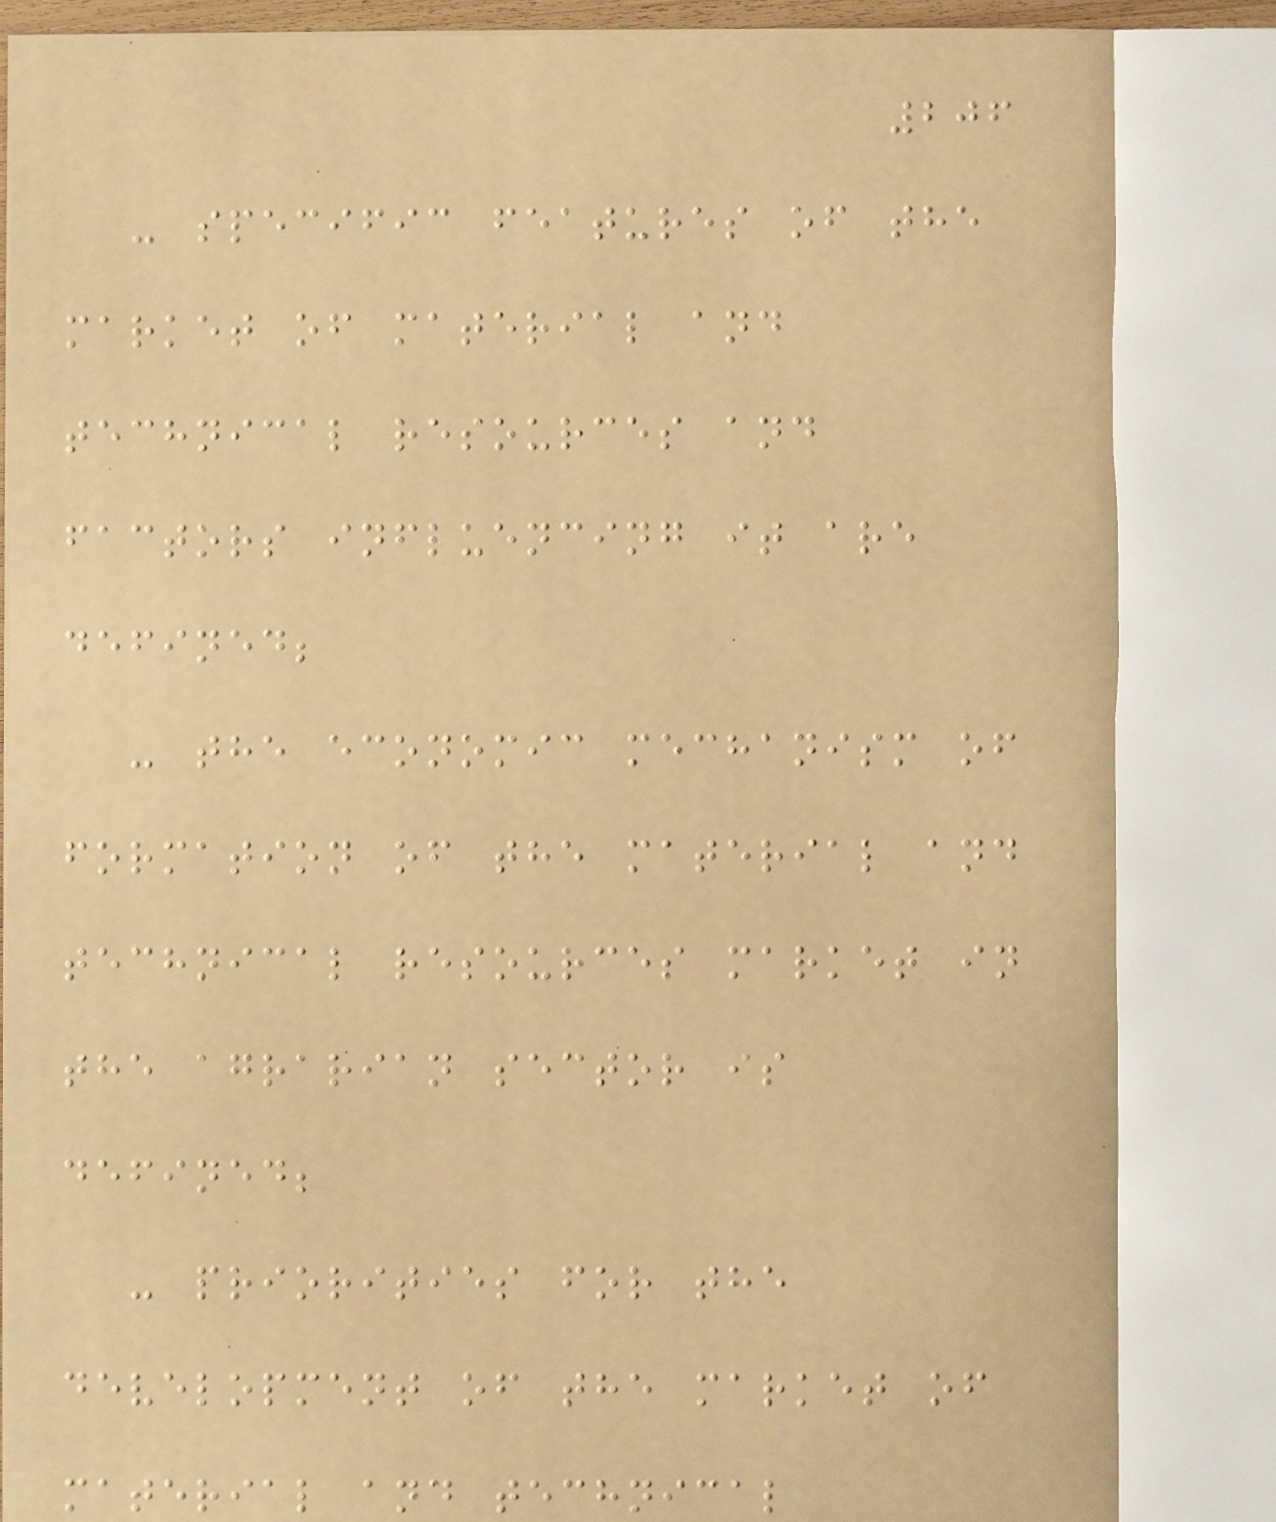206
- specific features of the
market of material and
technical resources and
factors influencing it are
defined;
- the economic mechanism of
formation of the material and
technical resources market in
the agrarian sector is
defined;
- priorities for the
development of the market of
material and technical
